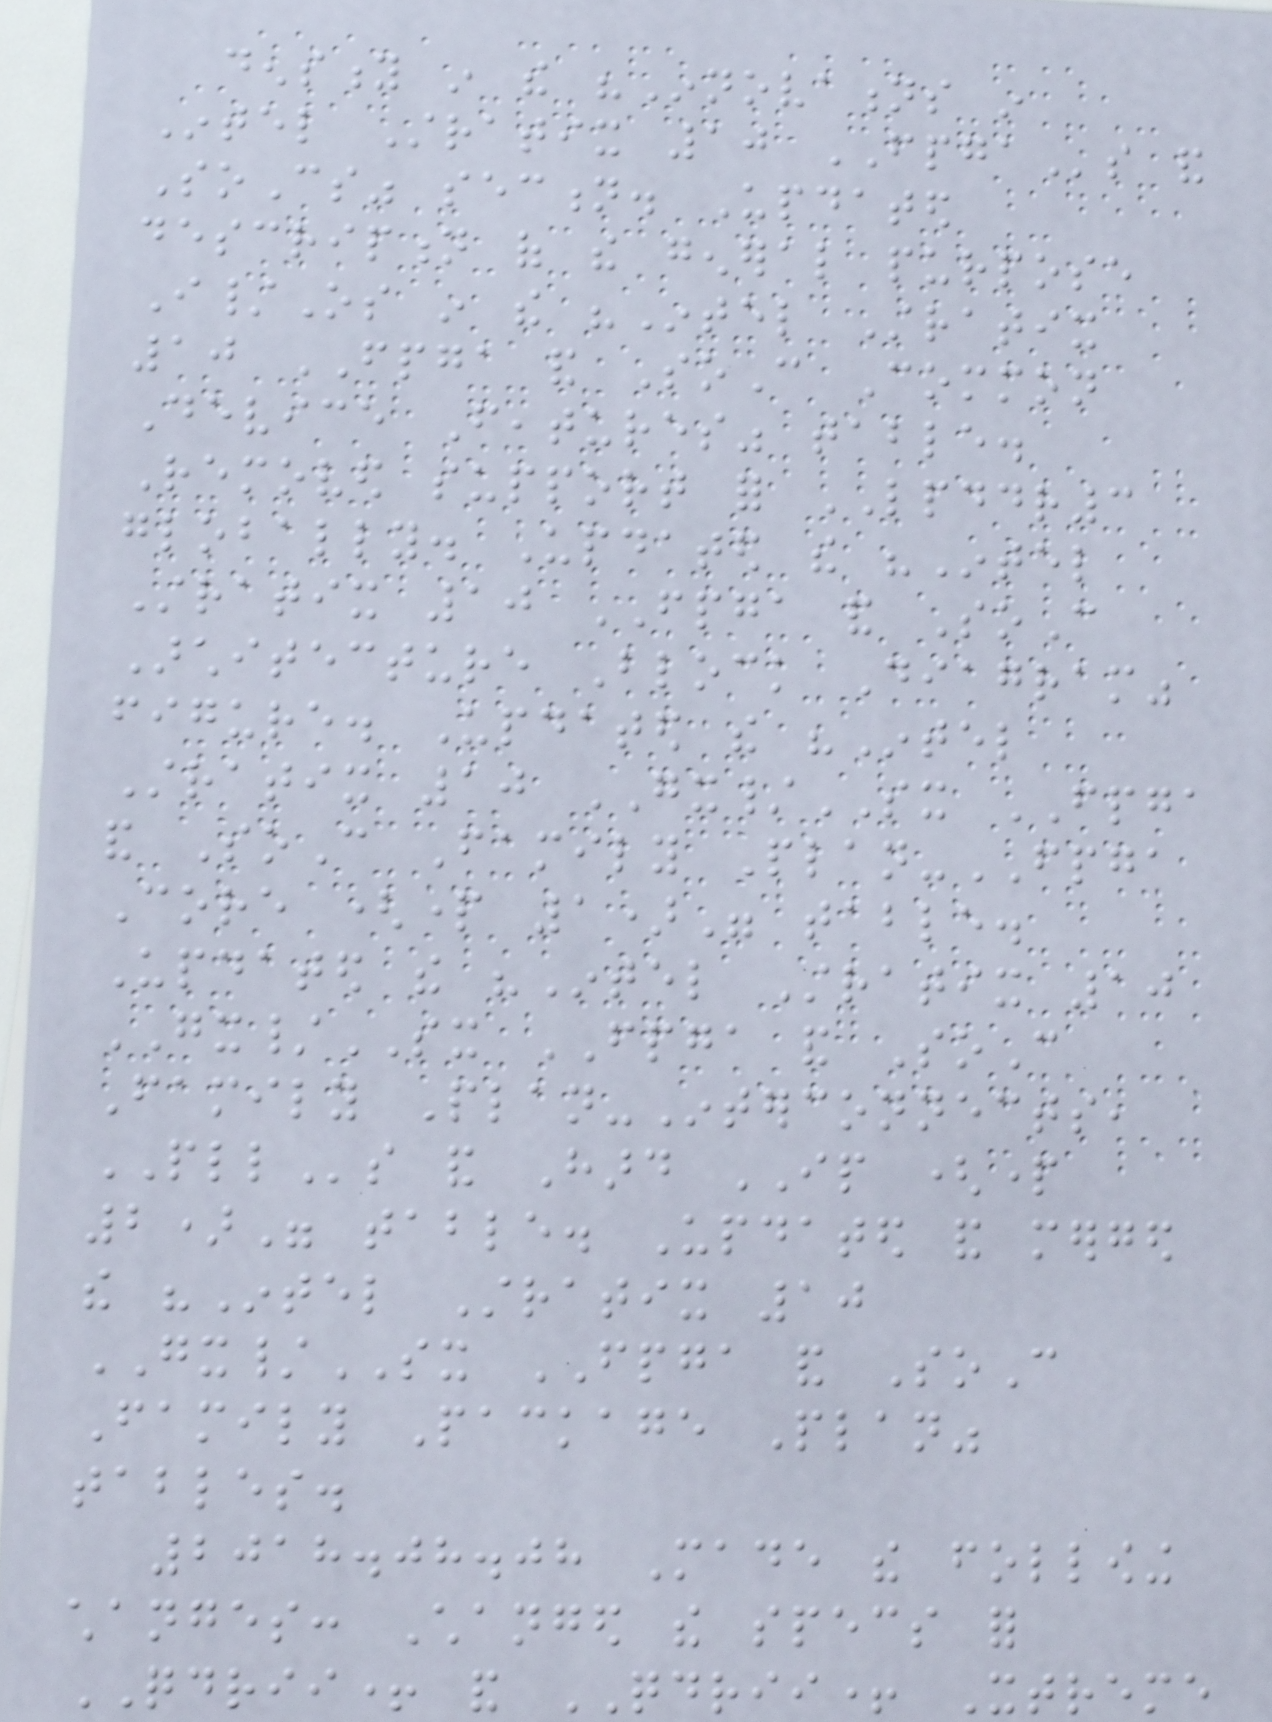density in the "Innovations in
Intel Stratix 10 FPGAs and
SoCs" section. Updated
description of the general purpose
I/Os in the "Intel Stratix
10 FPGA and SoC Common
Device Features" table.
Removed support for LPDDR3
globally. Updated the "Intel
Stratix 10 FPGA and SoC
Architecture Block Diagram"
figure. Updated the "Intel
Stratix 10 GX/SX FPGA
and SoC Family Plan-FPGA
Core (part 1)" table.
Updated the "Intel Stratix 10
GX/SX FPGA and SoC
Family Plan-Interconnects,
PLLs and Hard IP (part
2)" table. Updated and merged
the "Intel Stratix 10
GX/SX FPGA and SoC
Family Package Plan"
tables.
2018.08.08 Made the following
changes: Changed the specs for
QDRII+ and QDRII+ Xtreme
